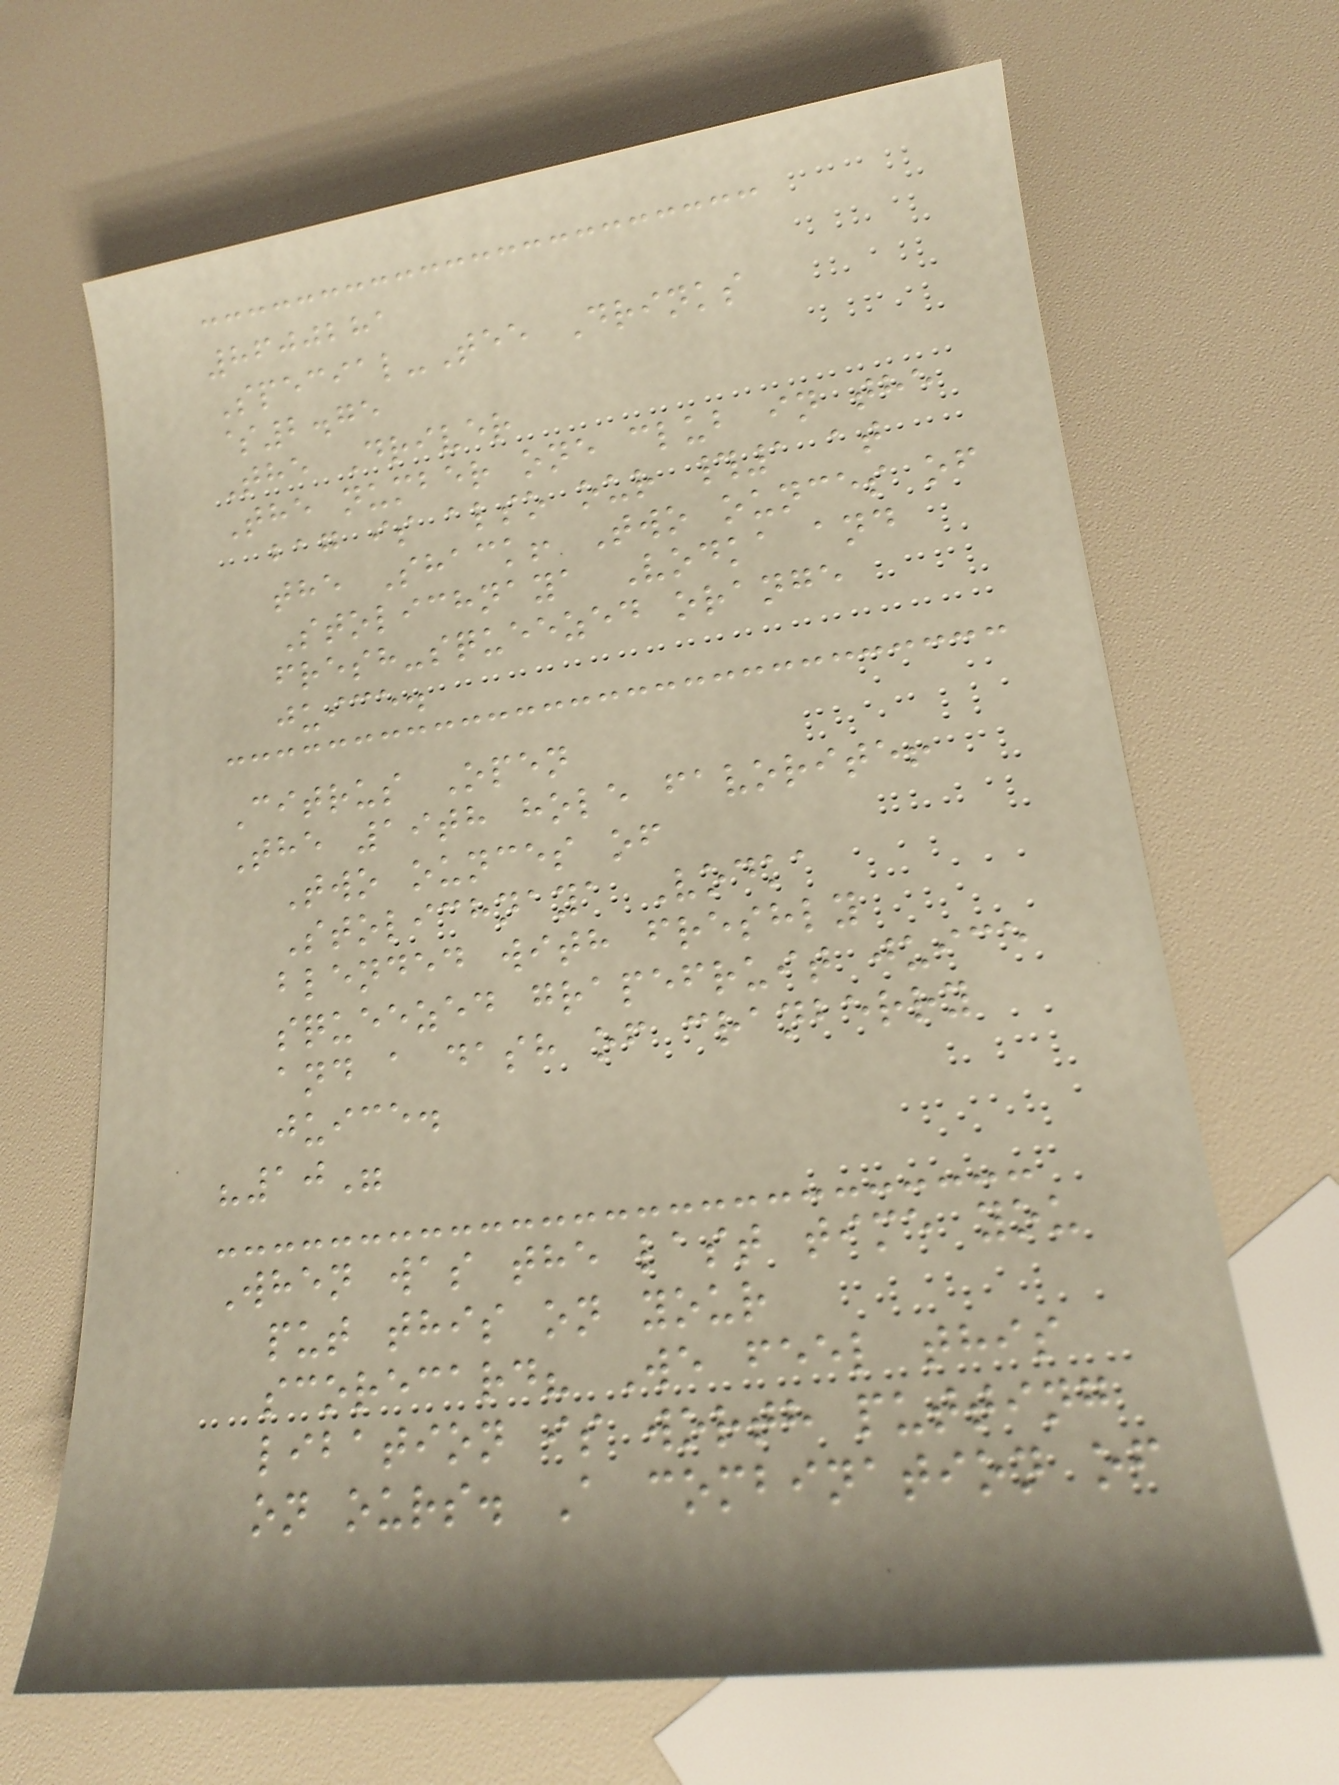8600281
Special-Tee Drinks
$2.75
The Driver
The number one club in the
bag is also our #1 at
the Shack! Two ounces of
Stolichnaya Vodka and
fresh-squeezed orange
juice.
Citrus Open
The 19th hole favorite!
Two ounces of
Stolichnaya Vodka
blended with freshly
squeezed grapefruit juice
and a dash of cranberry
juice.
"10"
When was the last time you
put this on your
scorecard? We feel this
libation is worth putting
on ours. A combination of
